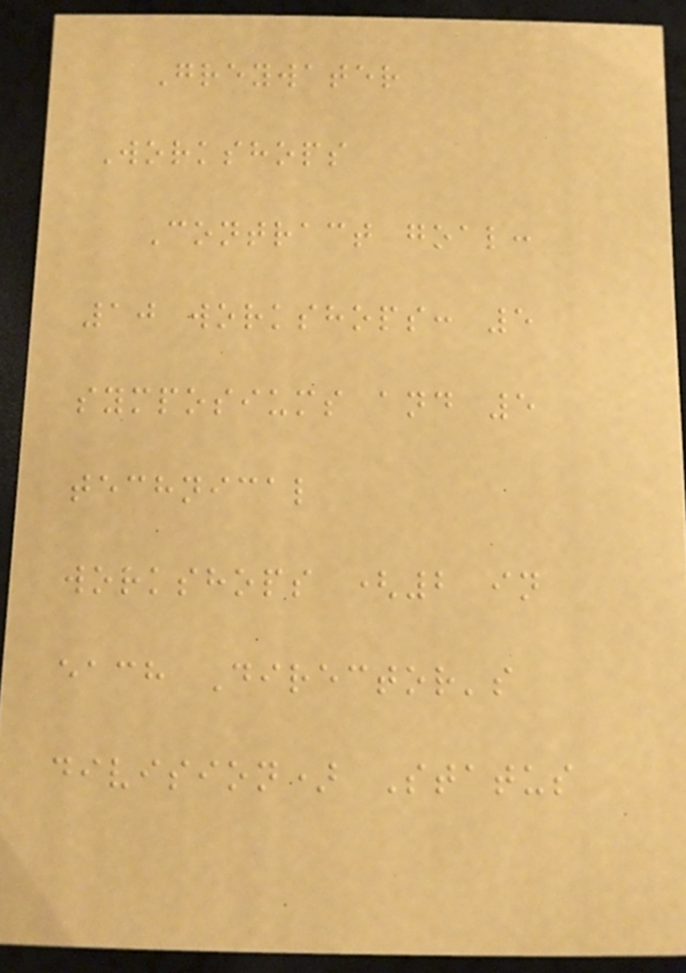Greywater
Workshops
Contract goal:
10 workshops: 5
symposiums and 5
technical
workshops (2 in
each Director's
division) Status
